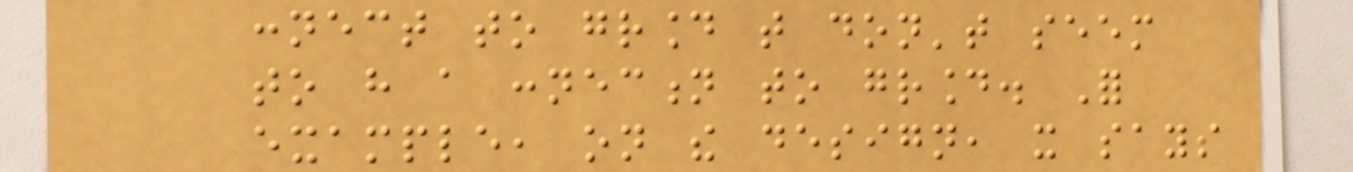connect to ground that don't seem
to have a connection to ground. For
example, on the design, it says
